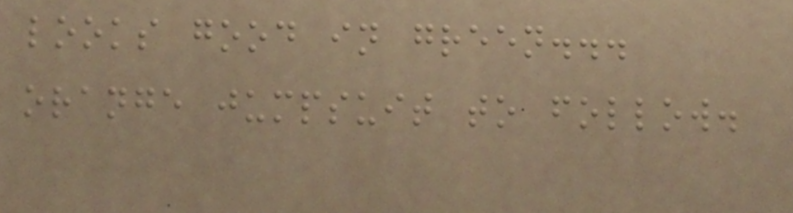looks good in green...
orange jumpsuit to follow.
